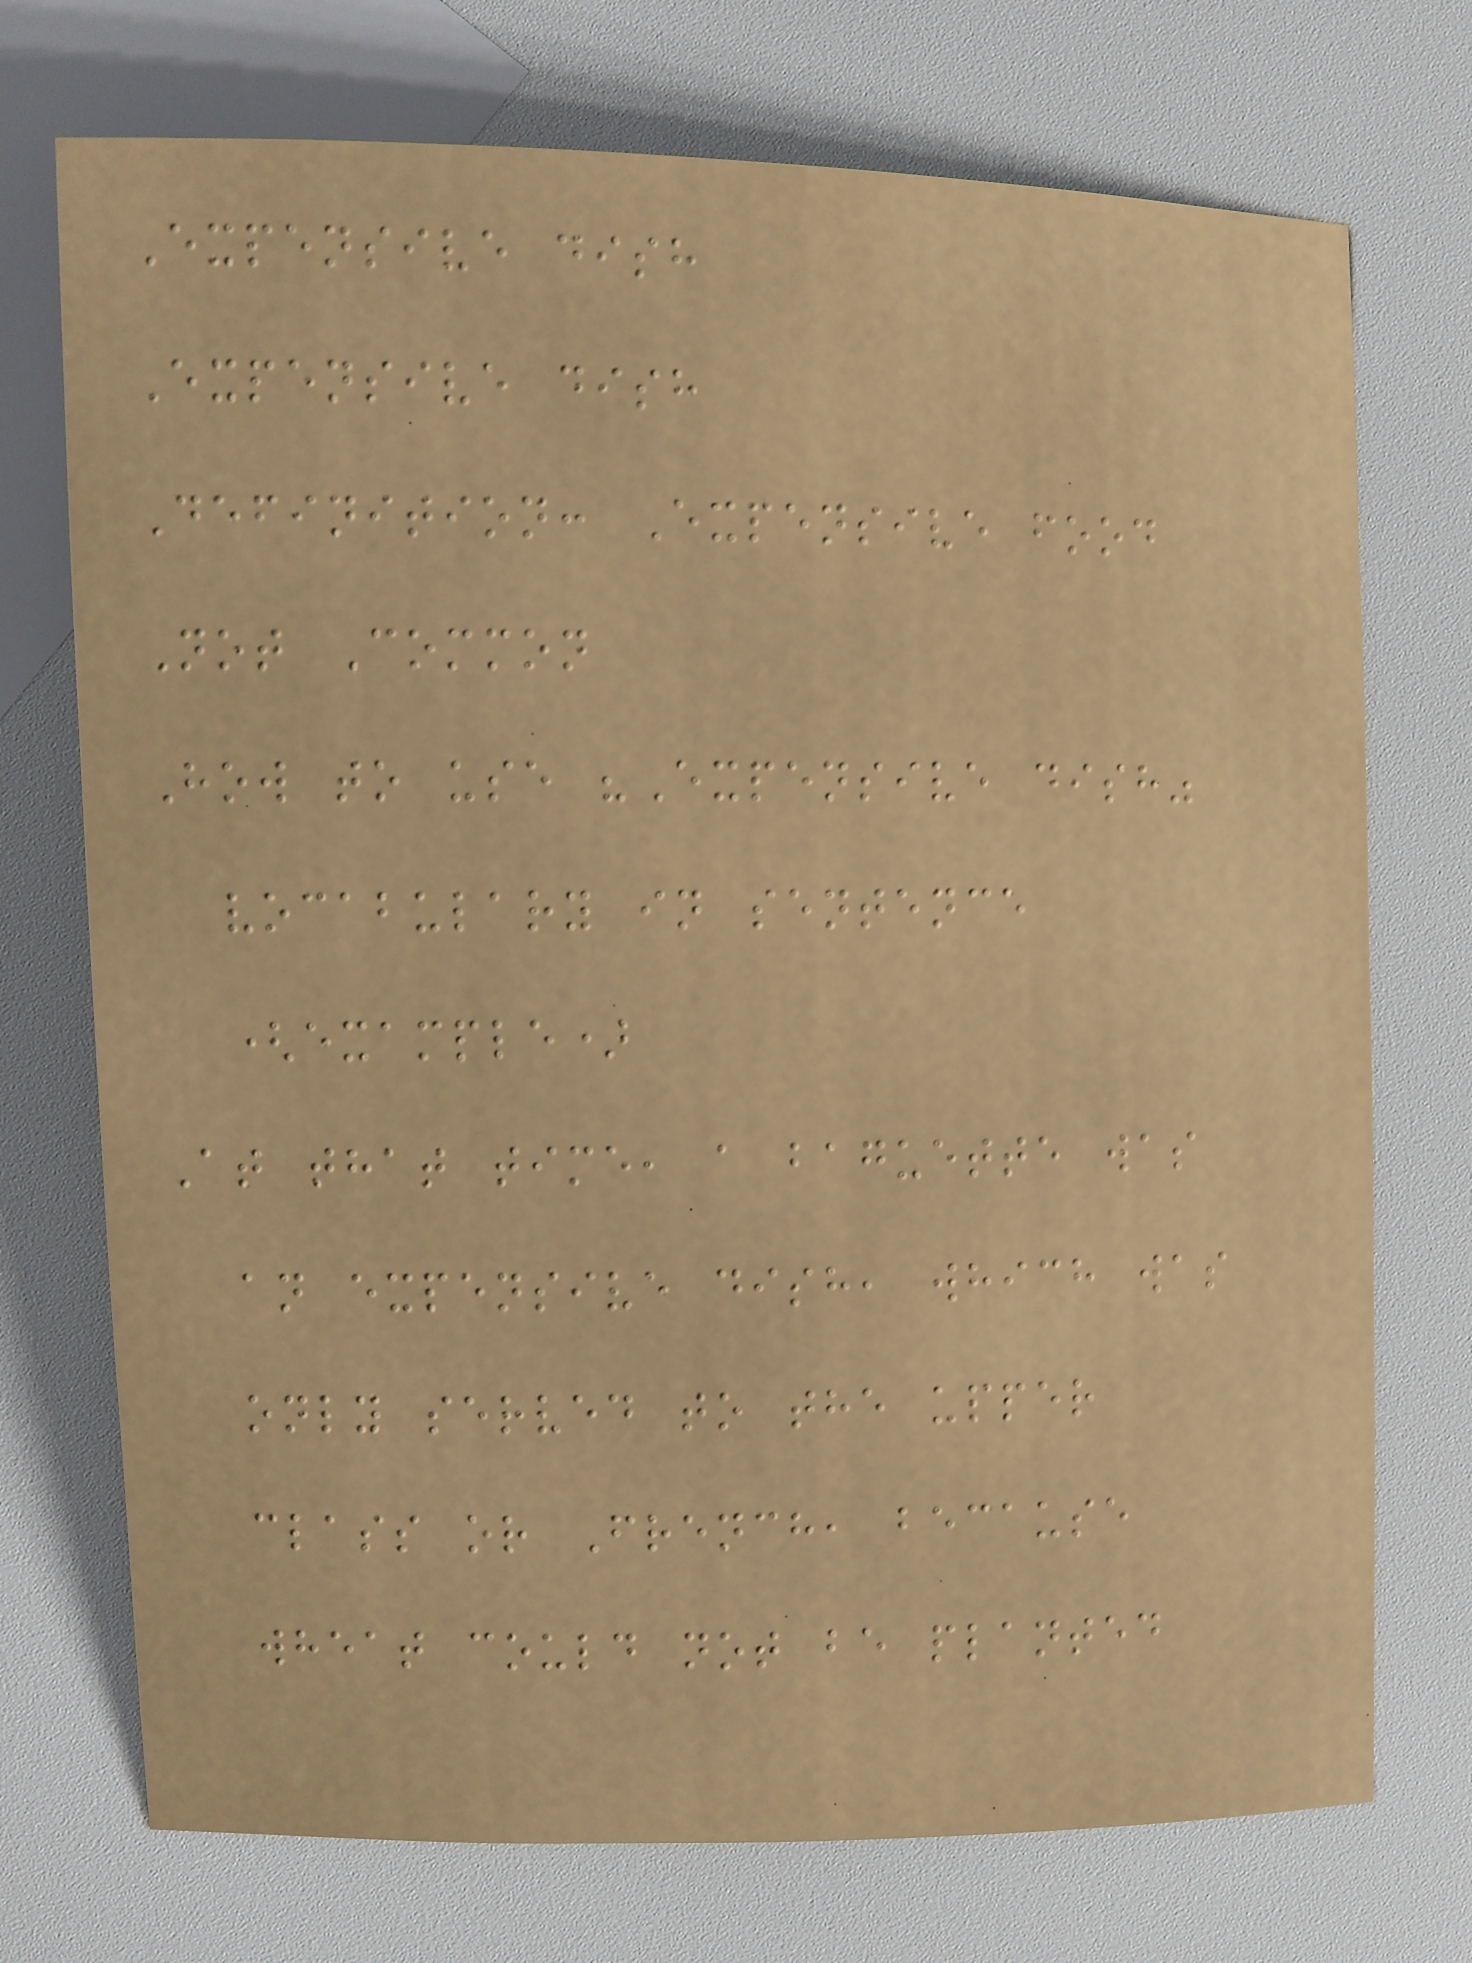Expensive dish
Expensive dish
Definition: Expensive food
Not Common
How to use "Expensive dish"
vocabulary in sentence
(example)
At that time, a baguette was
an expensive dish, which was
only served to the upper
class or French, because
wheat could not be planted
